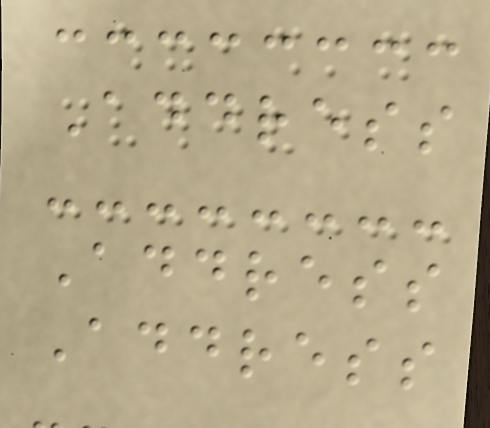Address
Address
Address
